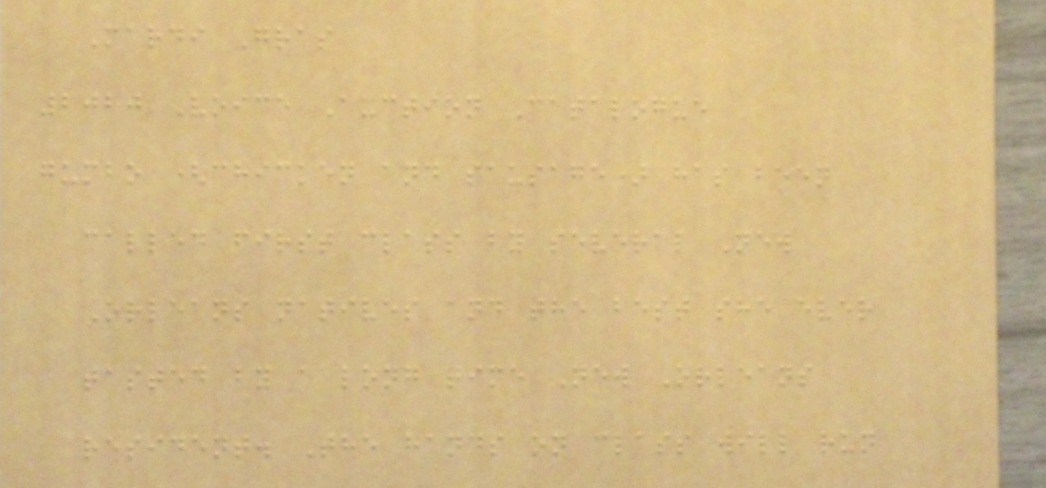Mardi Gras
2020 Voice Auction Catalogue
gumbo (chicken and sausage) has been
called first class by several New
Orleans natives and the best she ever
tasted by a long time New Orleans
resident. The hands on class will run
